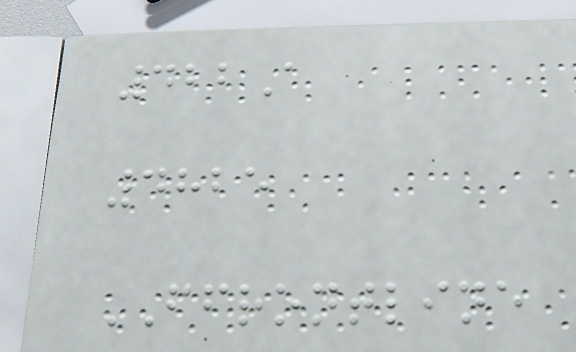422A
4825
FFRONTLINE
